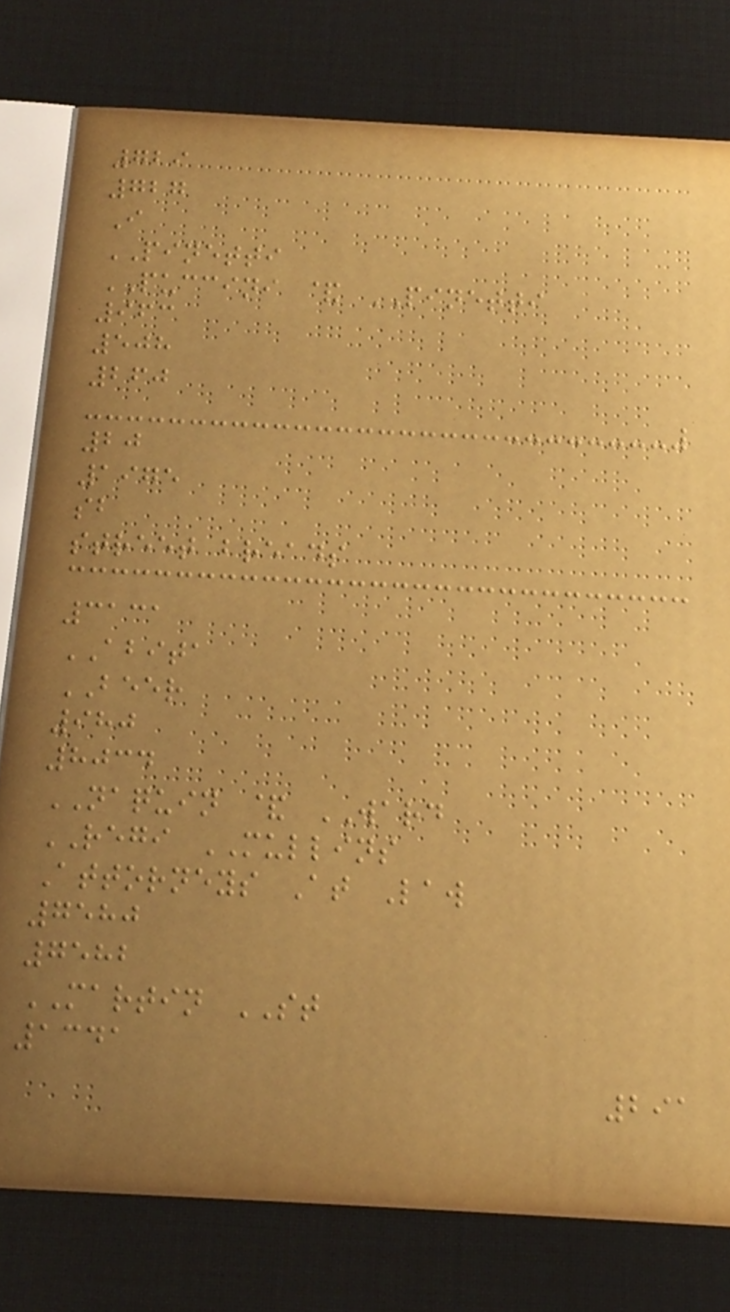729
727
I
PINETTI
PUCCINI & PINETTI
963
508
260
20
1975
sb
street breads
3131
ABITA
BEER
980
8034
NAQUIN & WARD
REGI MULLINS
Attorneys At Law
7580
7582
MARTIN ST
1341
291
